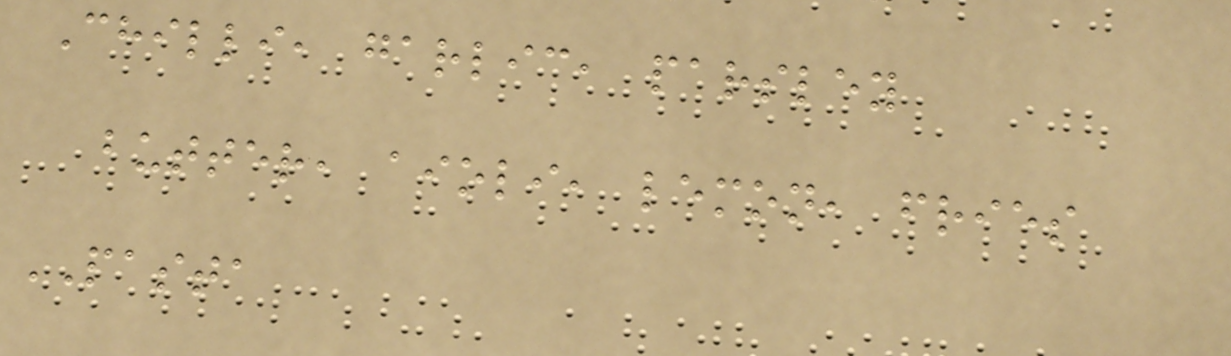Chilli, garlic, parsley
butter, aioli, lemon, fries
PASTA
